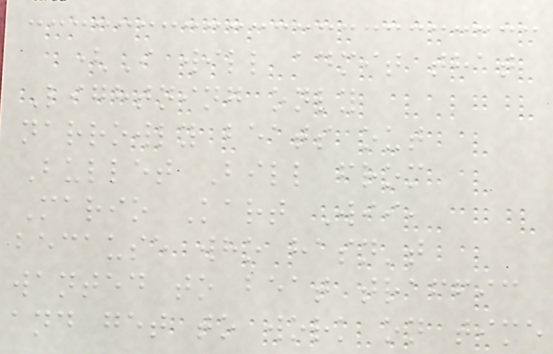(I will admit that
Lightning only
narrowly beats out
Bullet Bill from
Mario Kart Wii,
because who hasn't
wanted to beat traffic
and get to work on time
